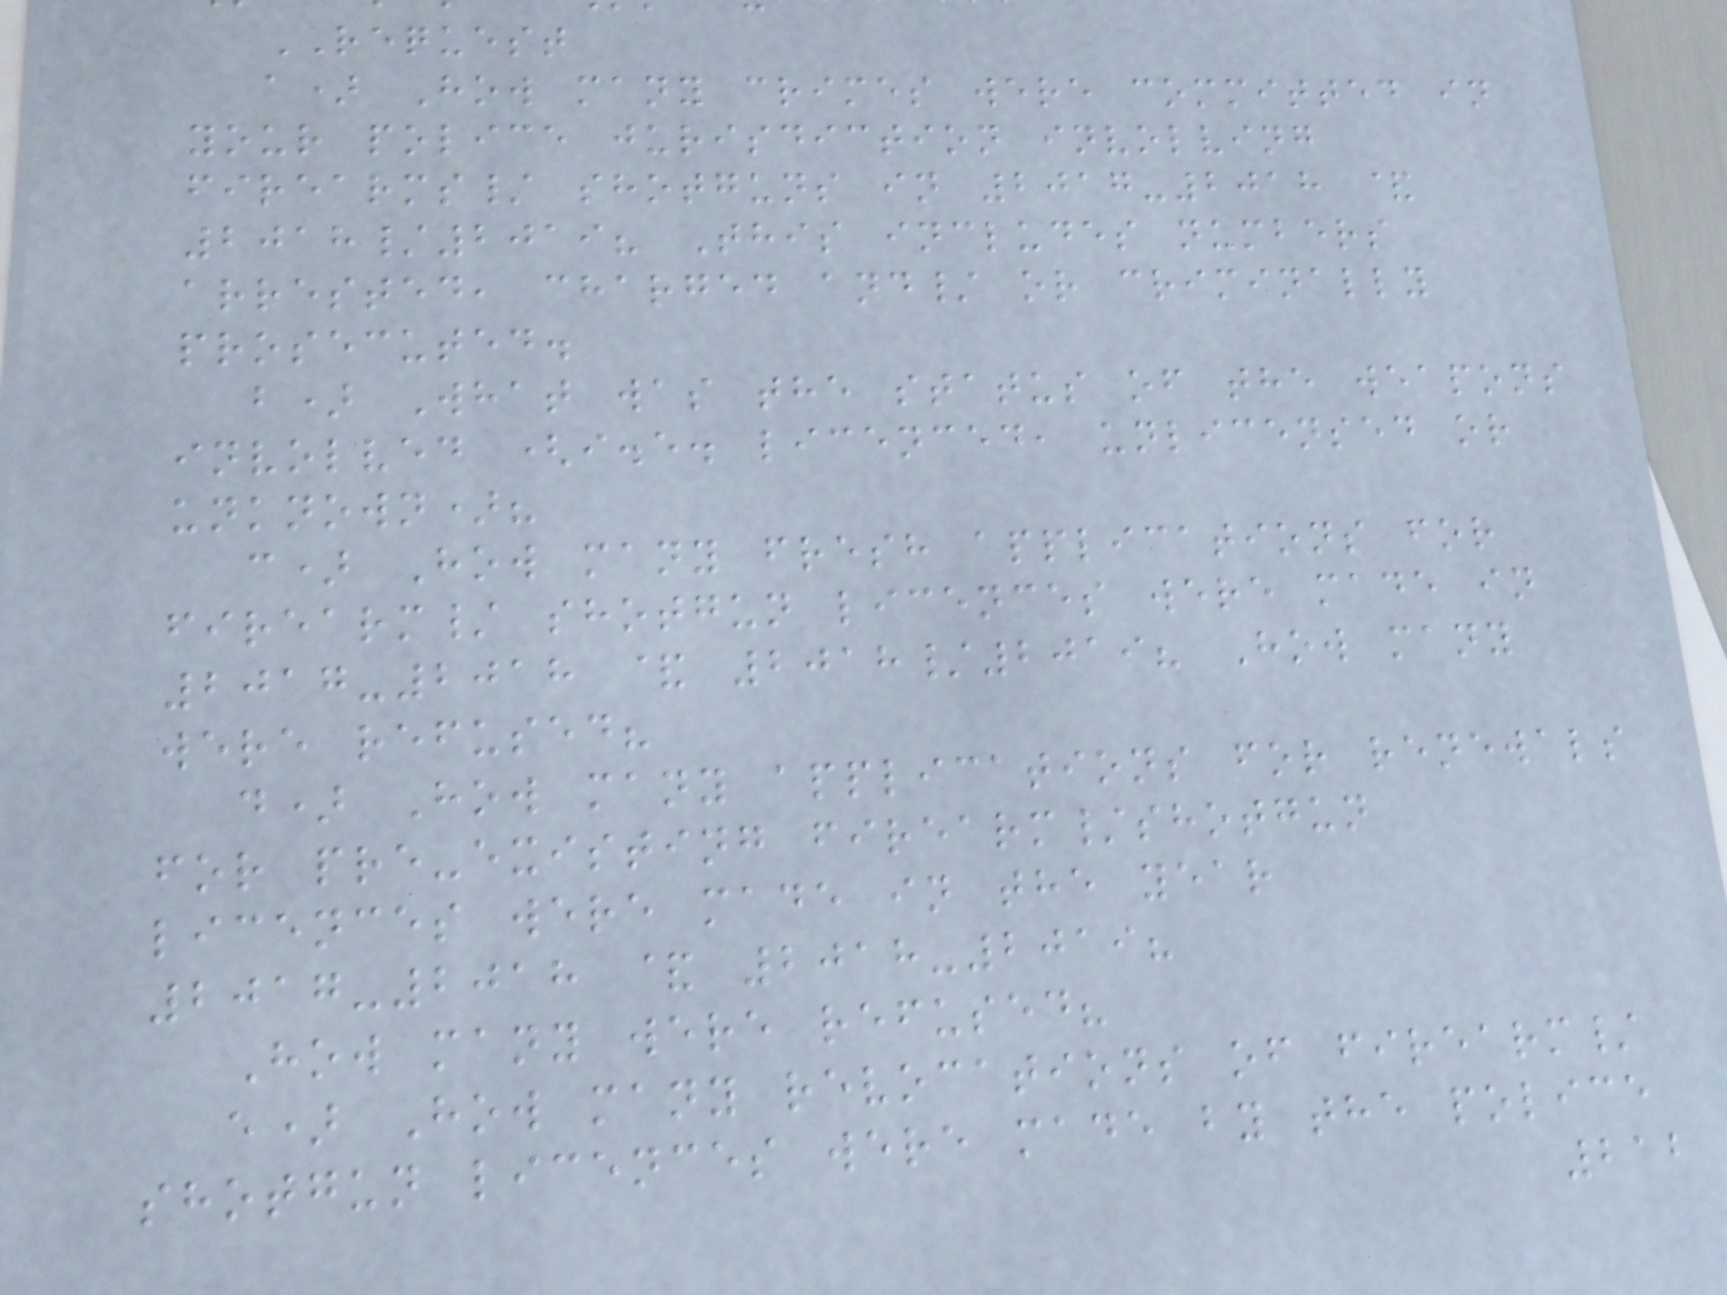REQUEST
a) How many crimes were committed in
your police jurisdiction involving
firearms/ shotguns in 2017-2018 &
2018/2019? This includes numbers
arrested, charged and/ or criminally
prosecuted.
b) What was the status of the weapons
involved (i.e. licenced, unlicensed or
unknown)?
c) How many fresh applications for
firearm/ shotgun licences were made in
2017-2018 & 2018/2019? How many
were refused?
d) How many applications for renewals
for pre-existing firearm/shotgun
licences were made in the year
2017-2018 & 2018-2019?
How many were refused?
e) How many revocations of firearm/
shotgun licences were made by the police
212
